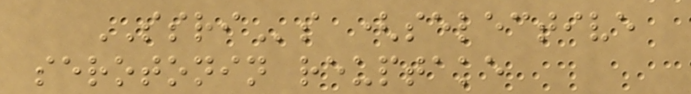SSRIs (selective
serotonin reuptake
